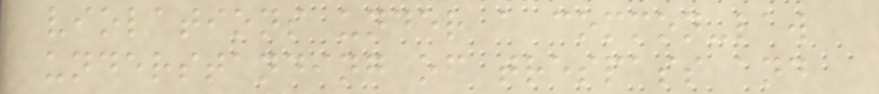violations under a common-law
understanding of trespass and
